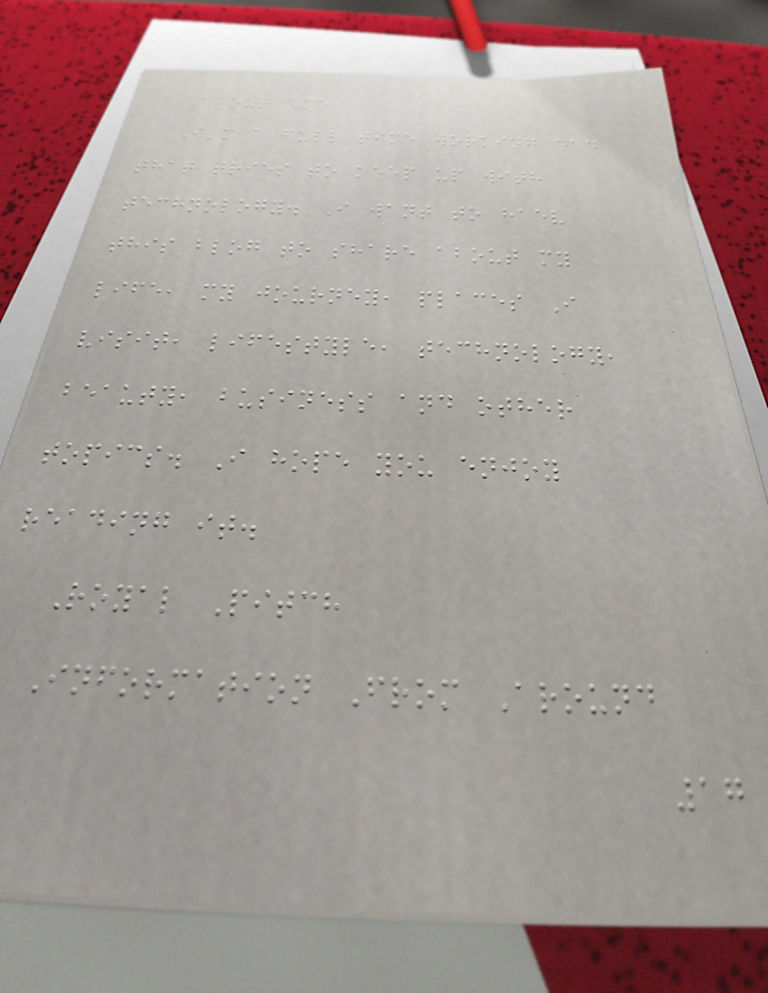About Me
I'm a full time working dad
that tries to keep up with
technology. I want to haev
this blog to share about my
life, my journey, places I
visit, lifestyle, technology,
beauty, business and other
topics. I hope you enjoy
reading it.
Royal Pitch
Information From Around
17
